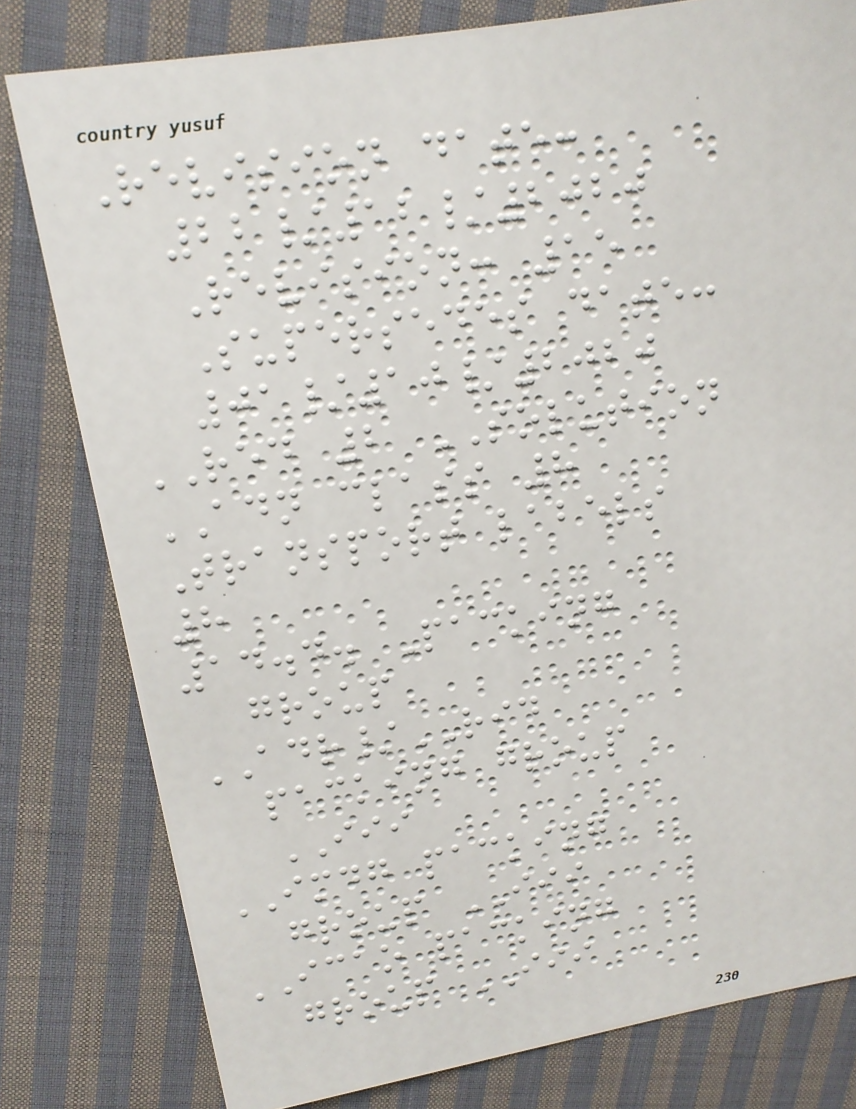Revision date:
22/12/2020
Revision: 15
Supersedes date:
01/10/2020
RED 2 SOLUTION
ADN class 8
Transport labels
8
14.4. Packing
group
ADR/RID
packing group
III
IMDG packing
group III
ICAO packing
group III
